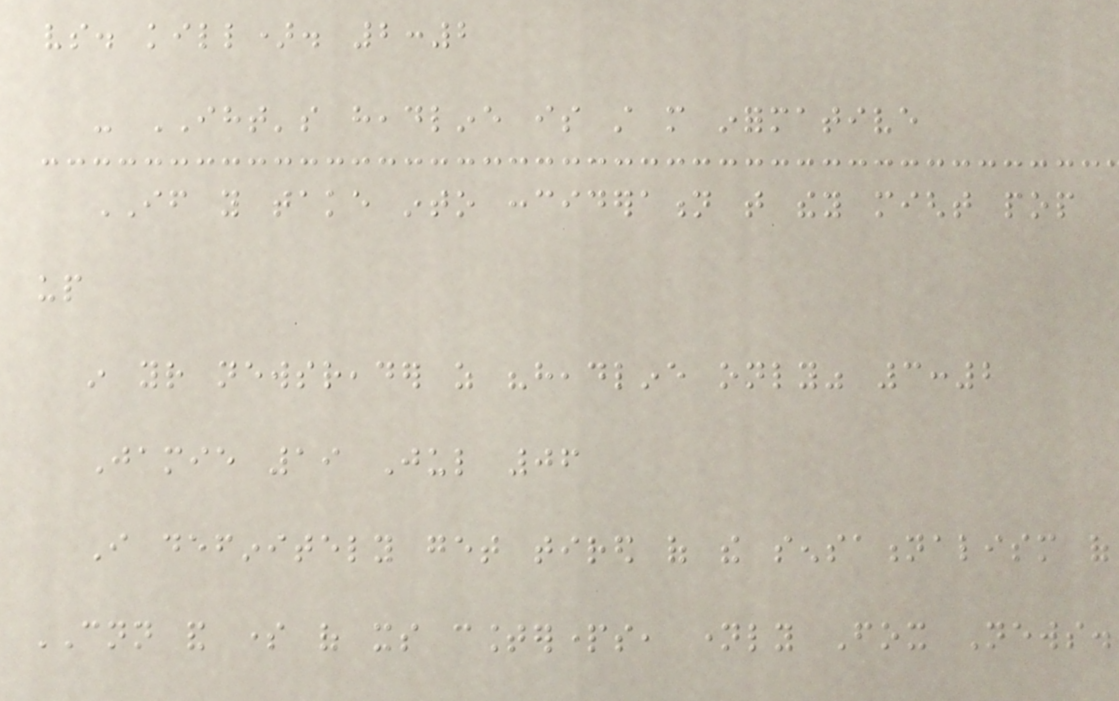vs. kill). 2:2
- IHT's headline is still more informative
IF you take into concideration that they might pop
up
in your newsreader as "headline only" 3:2
Jamie 19 Jul 06
I definitely get tired of the sensationalism of
CNN and some of its counterparts, namely Fox News.
